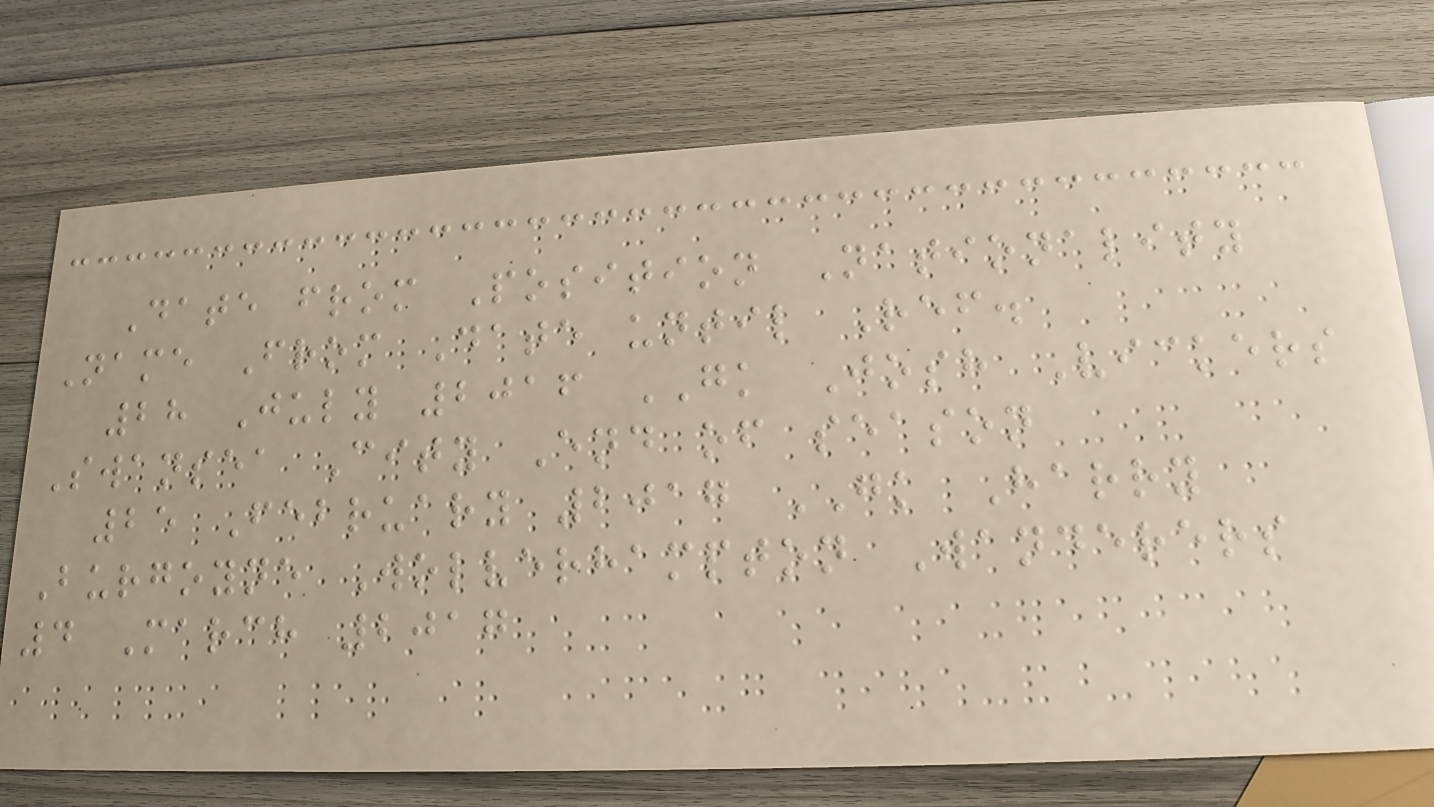Date from Position Nationality
Name From Date until Ref.
28 July 2016 GK Josh Vickers
Swansea City End of season
25 February 2017 GK Harry
Burgoyne Wolverhampton Wanderers
4 March 2017
